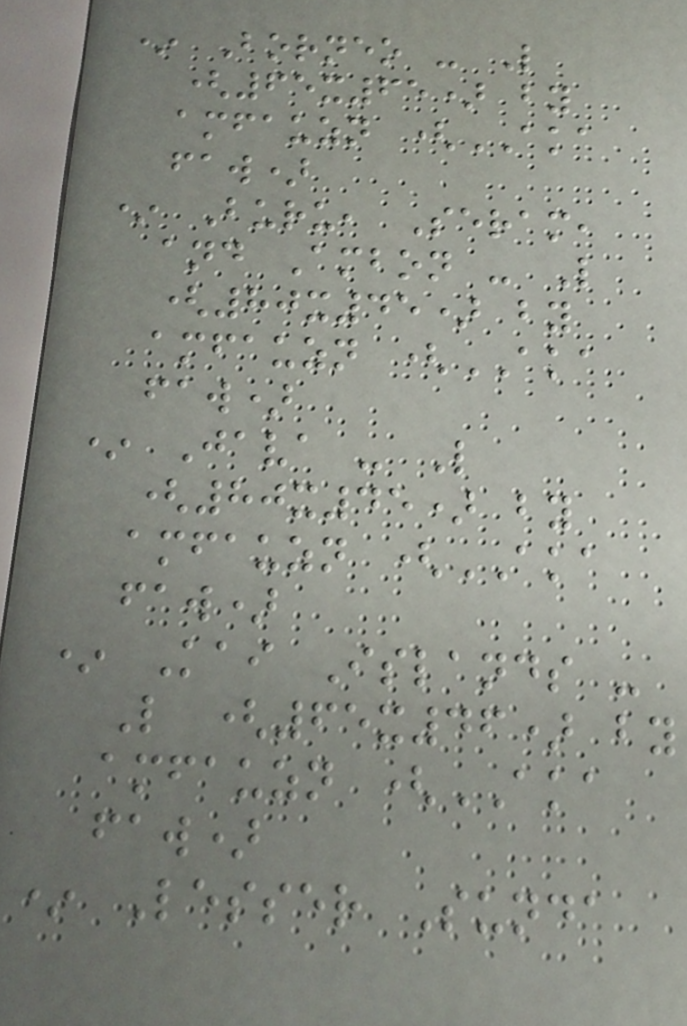* Borneo - L
(65x65) by
amfauzn (AKA
faw)
* Buru, Seram,
and Ambon - L
(80x45) by
amfauzn (AKA
faw)
* Java - L
(80x45) by
amfauzn (AKA
faw)
* Kai Islands -
L (65x46) by
amfauzn (AKA
faw)
* Lesser Sunda
